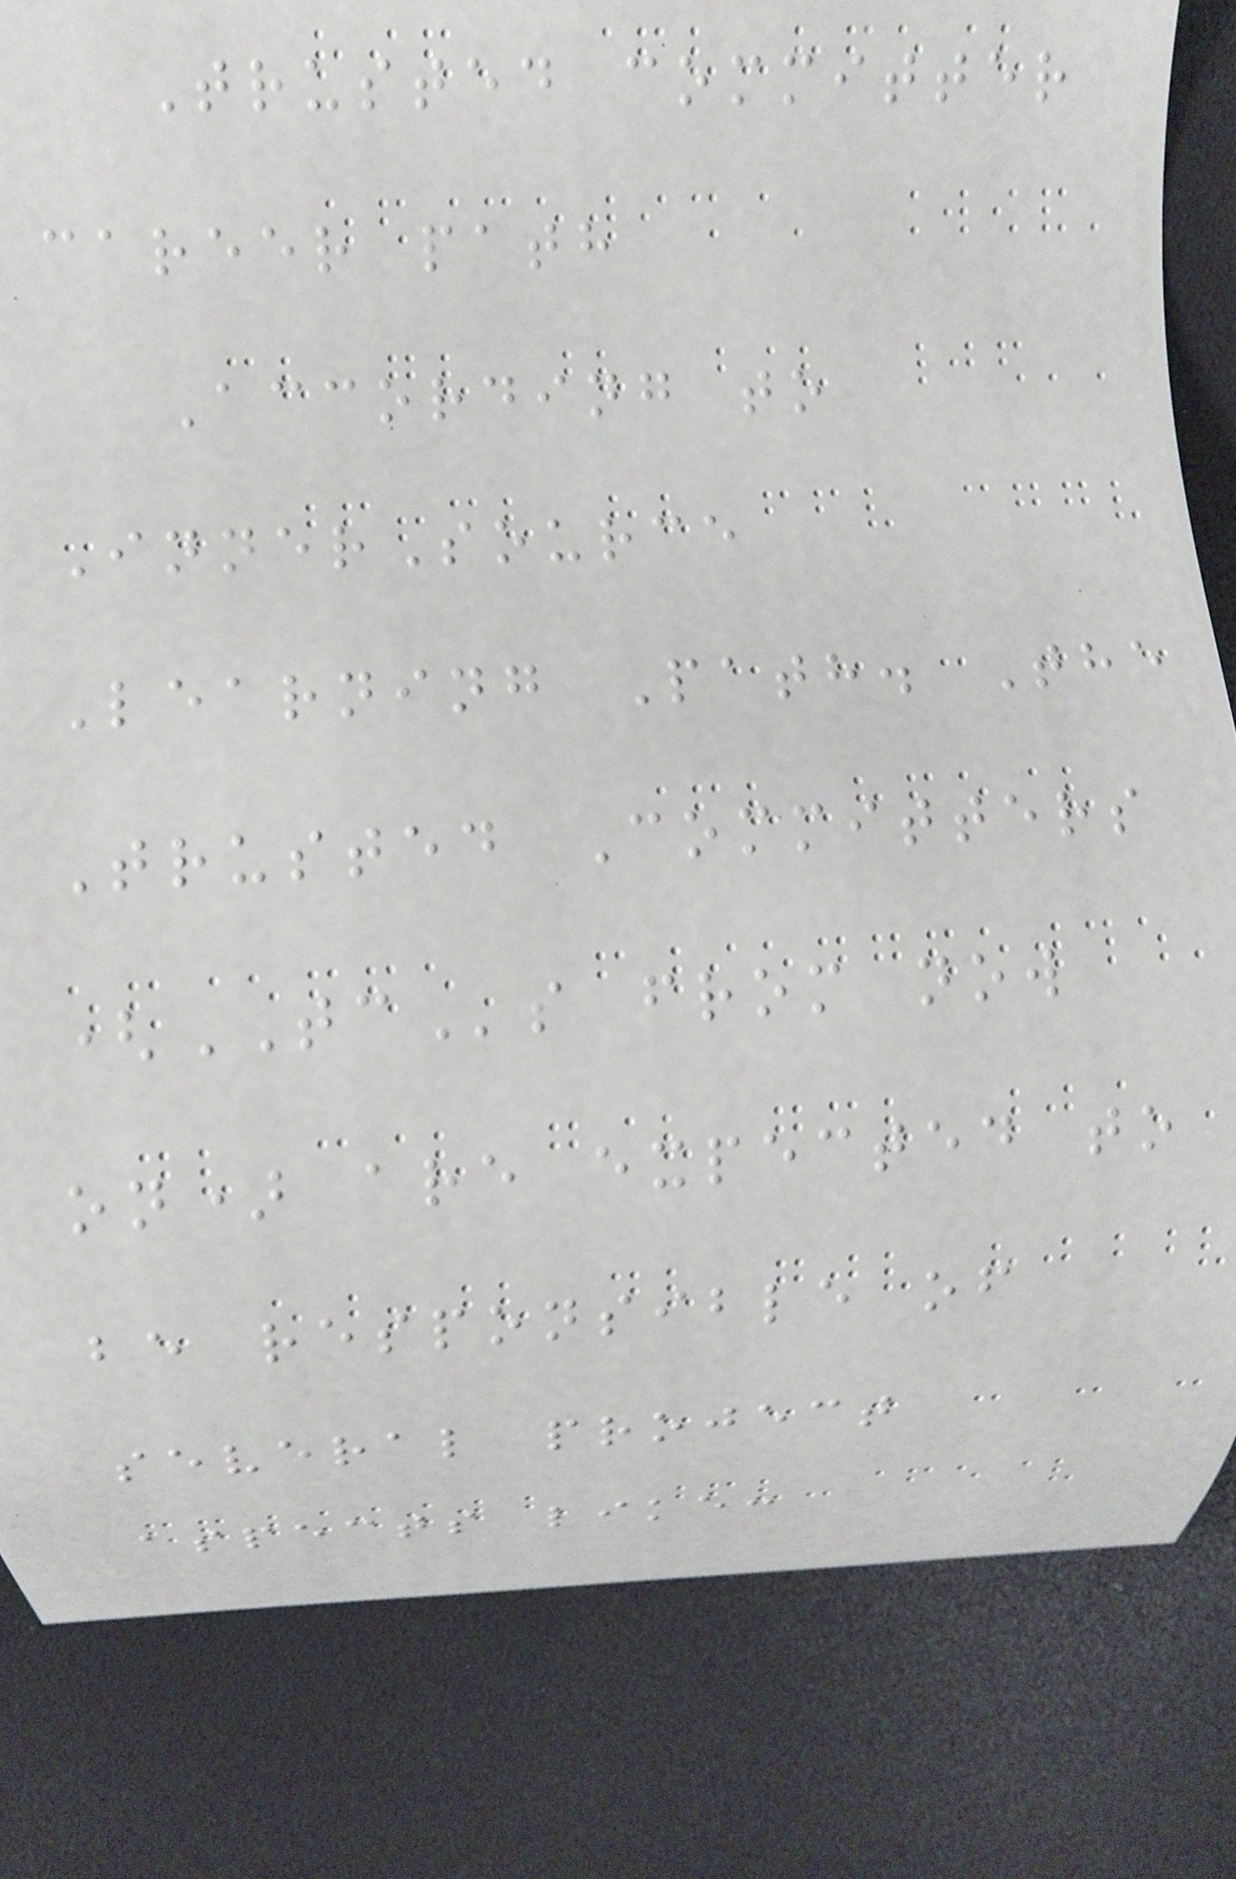Trusted committer
career path
According to
InnerSource
Learning Path. The
Trusted Committers
(TCs from now
on) are expected to
be responsible of
several project
aspects like:
